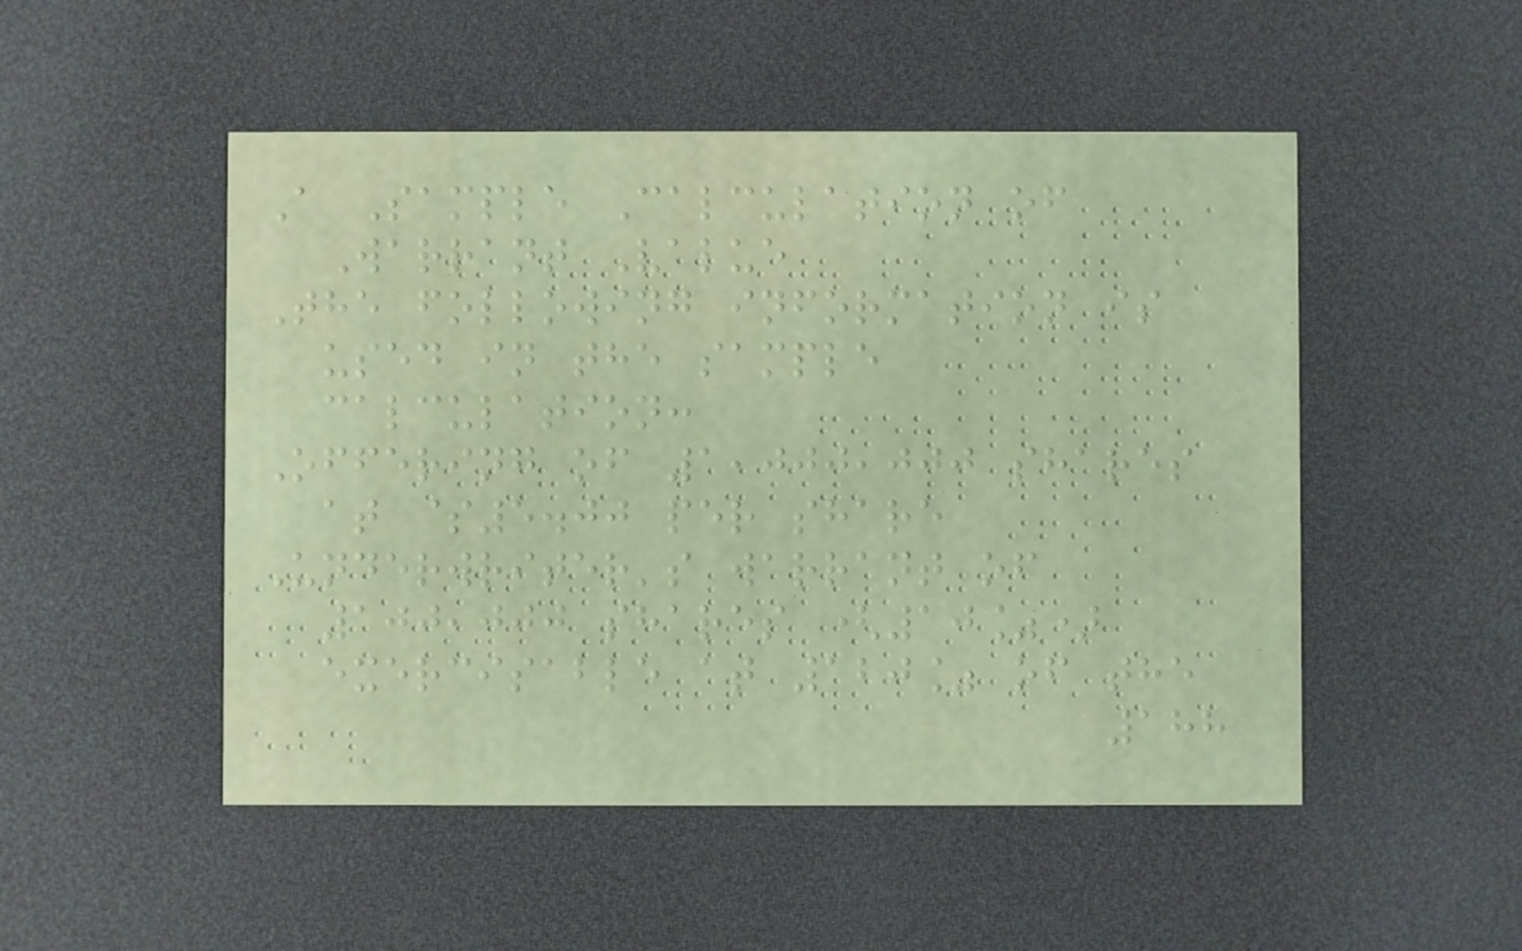A Sample Calculation of
Warrant Value
The following information is
used in the sample
calculation:
Offering of 1,000,000 shares
at $5.00 per share
Underwriter's warrant of
100,000 shares (10%)
exercisable at 120% of the
188
